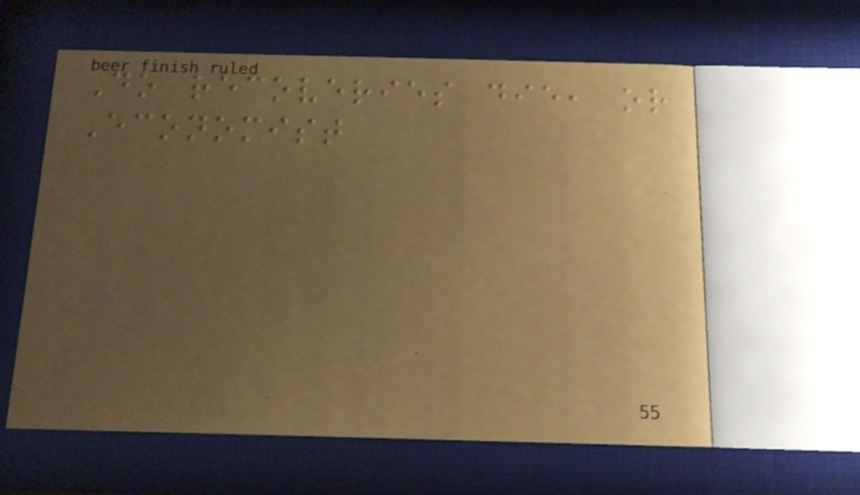Do recoveries die, or
Economist
